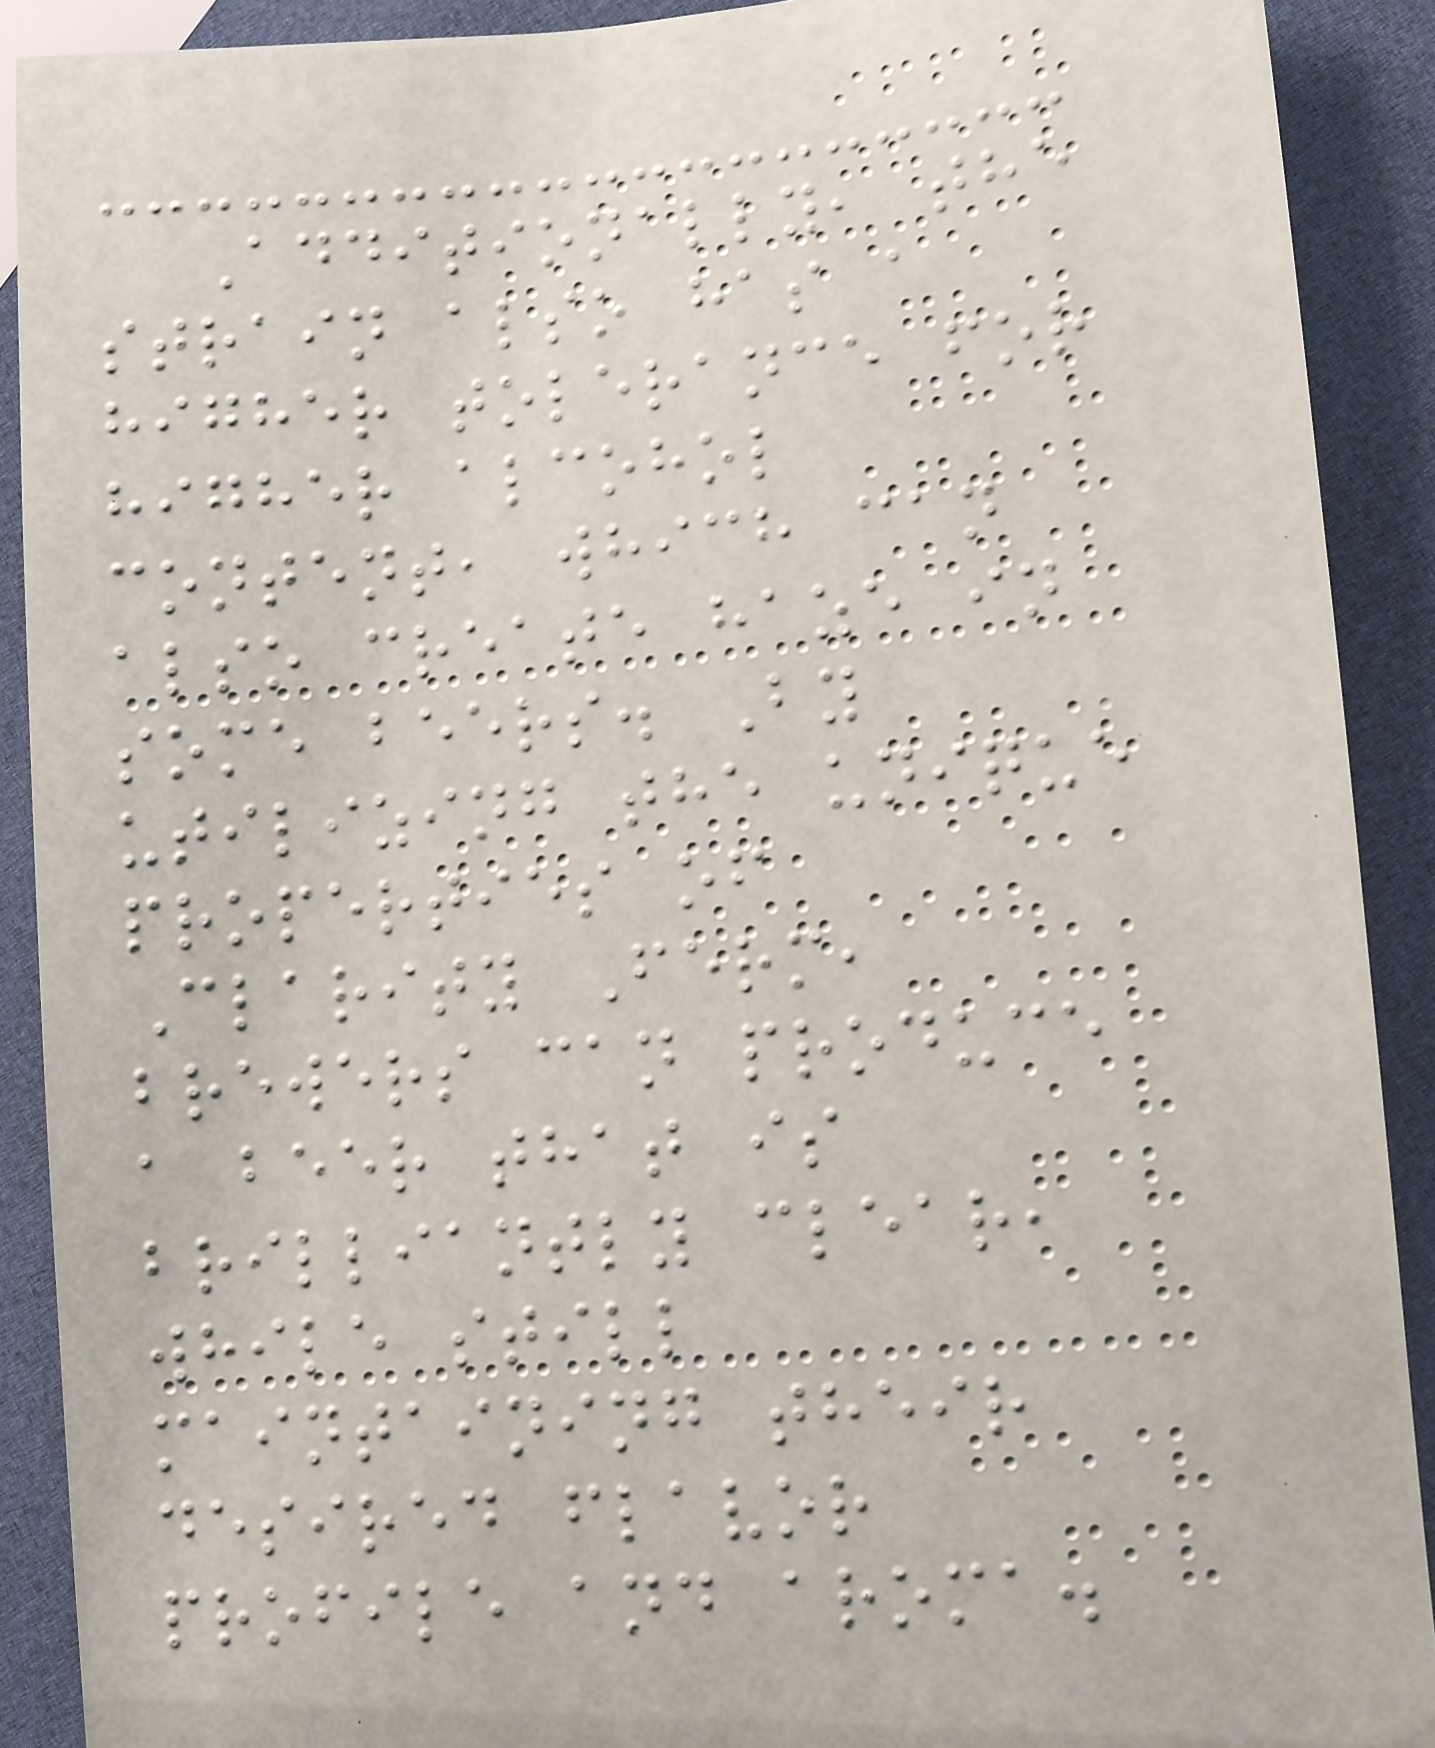Additionally, the
strain also has a
higher tolerance for
higher alcohol
content, which can
also create haze in
some beers. By
utilizing the unique
properties of
Clarity Ferm,
brewers can produce
a beer that is
brilliantly clear,
while still
maintaining their
desired flavor
profile and aroma.
